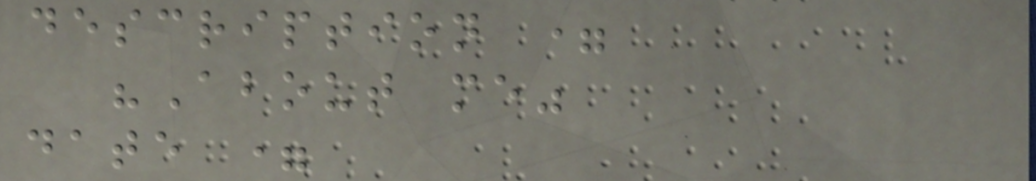description =
"About me"
date =
